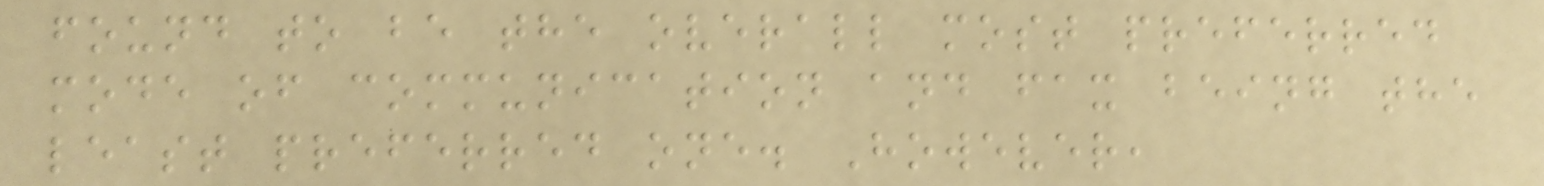found to be the overall most preferred
mode of communication and fax being the
least preferred one. However,
